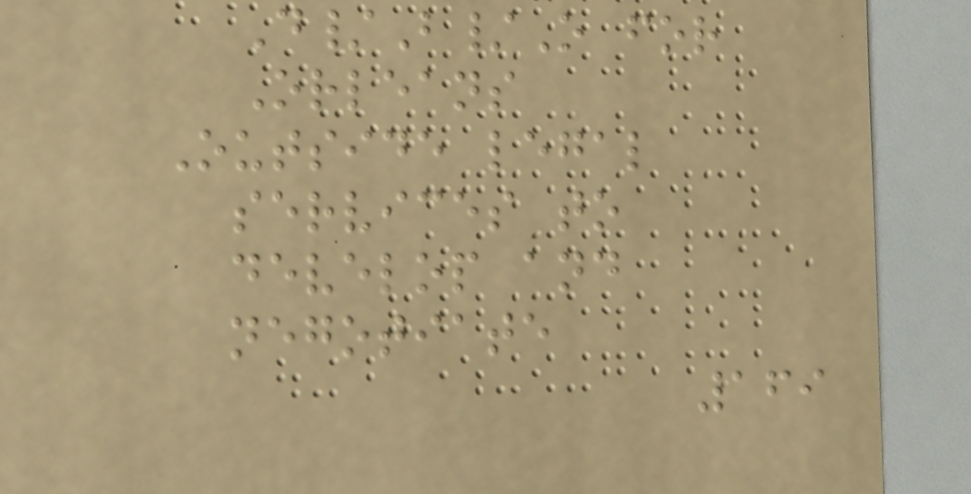D/B/O for
Orleans
Outside legal
services to
develop and
negotiate
169
